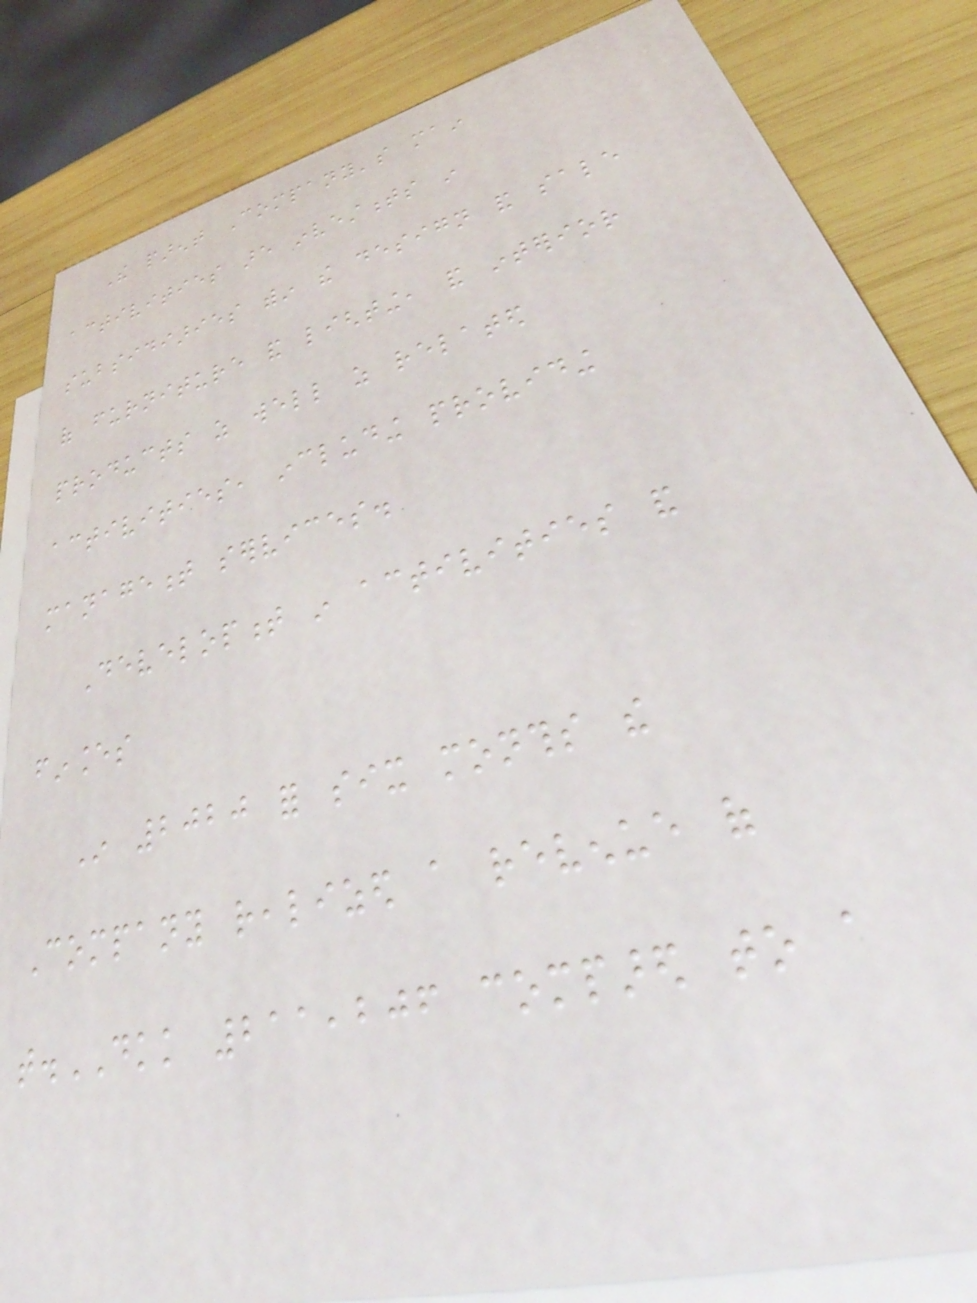The parent Company's main
activities are investments in
subsidiaries within the design and sale
of furniture and lighting, and interior
products as well as related
activities, including providing
management services.
Development in activities and
finances
In 2020 for six months the
Company realized a revenue of
t.DKK 211,206 compared to a
